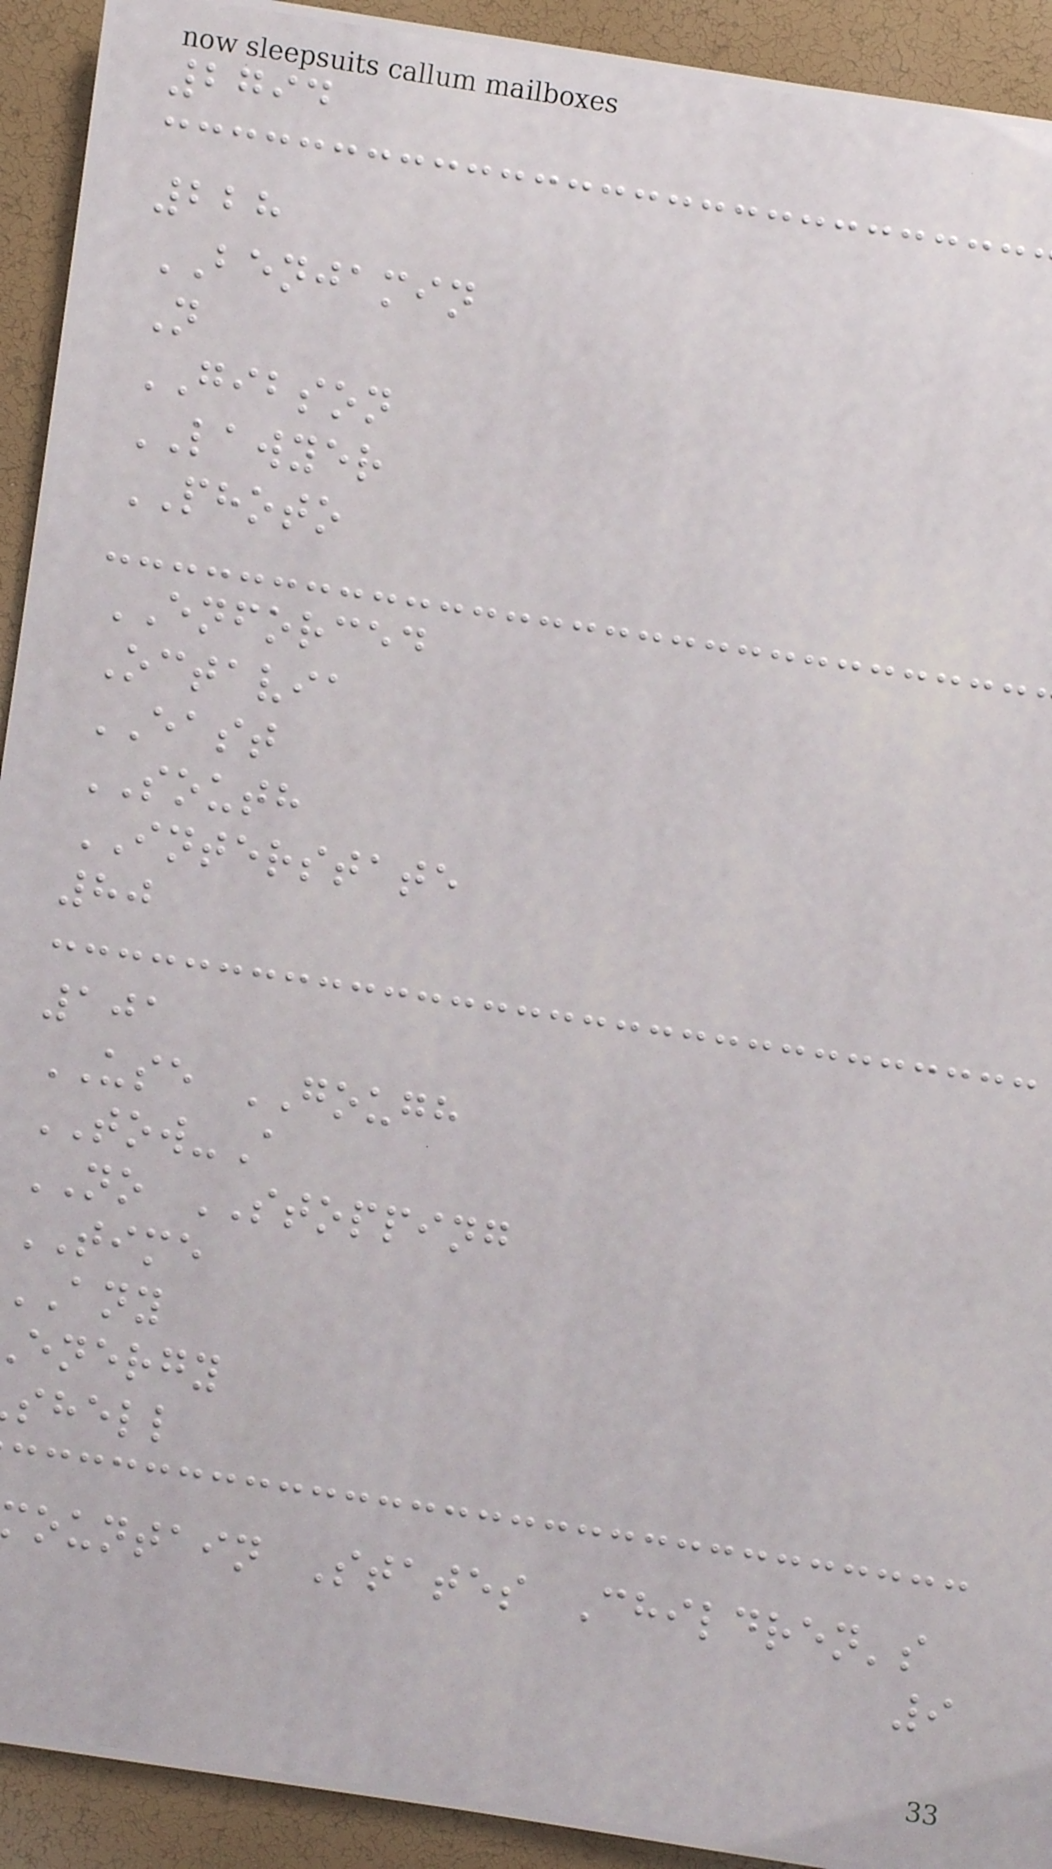2794
228
BENJAMIN
N
GIBSON
LAWYER
PHOTO
ENFORCED
Octavia
EAST
SOUTH
INTERSTATE
80
101
USE GOUGH
TOW-A
NO STOPPING
TIME
energy
shell
ountain States Children's
9
